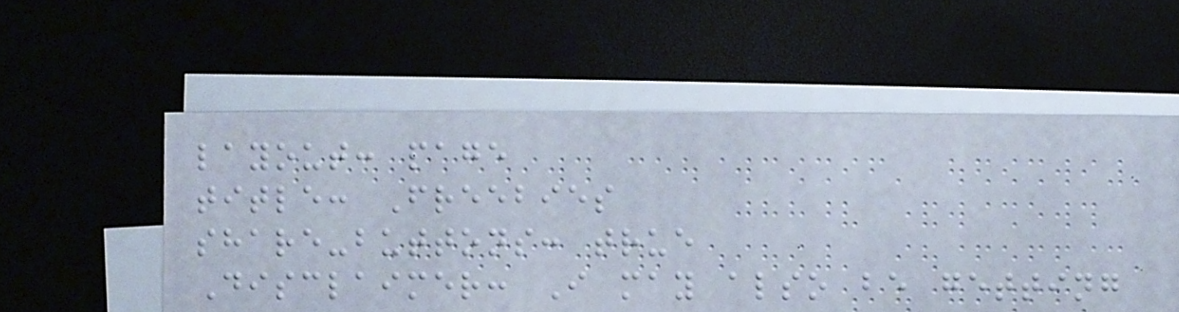layout: page
title: Freebies
share-buttons: true
Disclaimer: I may also be getting
